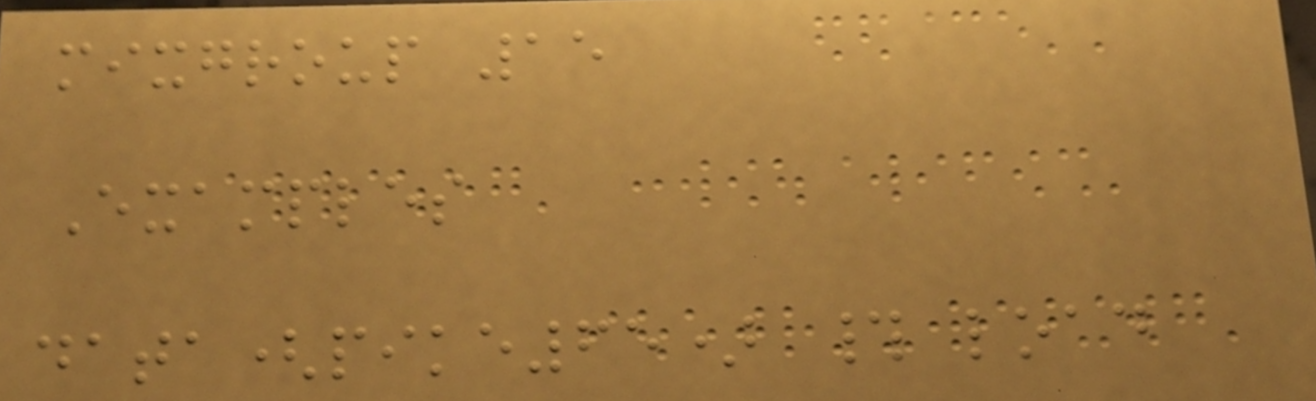mixgroup 15
Examples
data(pike65) # load
